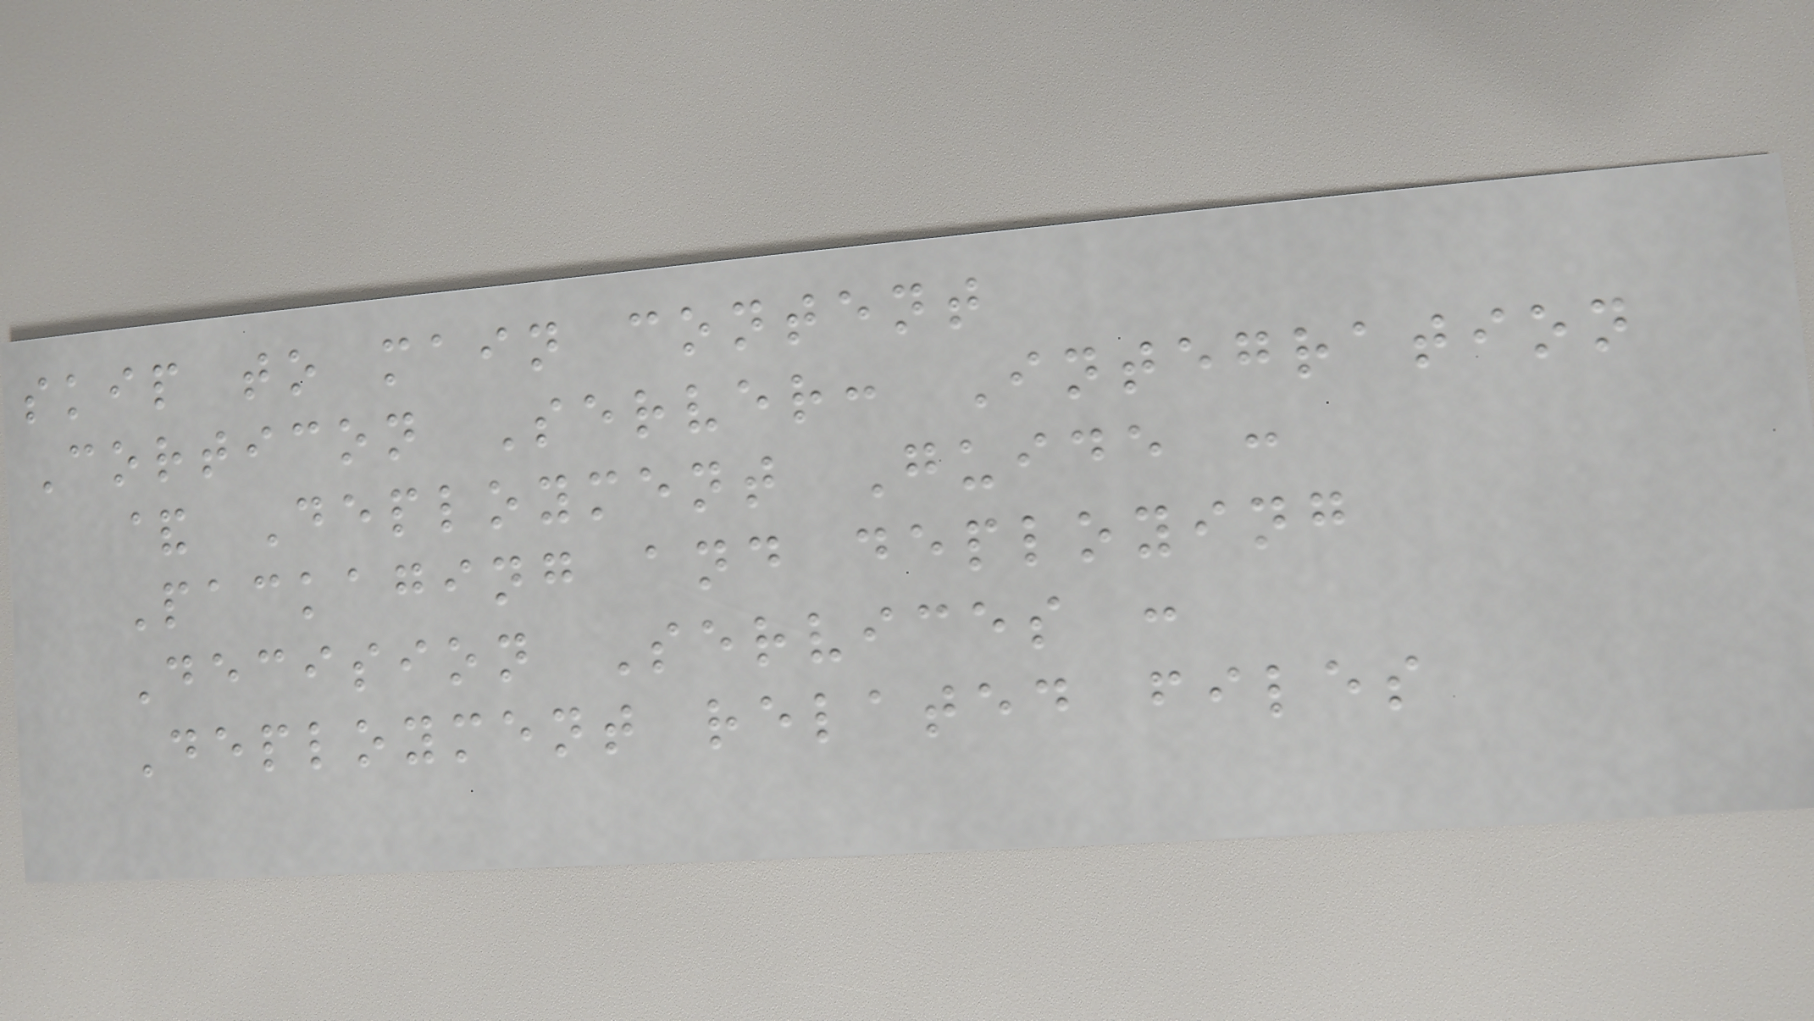skip to main content
Corticon Server: Integration
& Deployment Guide :
Packaging and deploying
Decision Services :
Deployment related files
